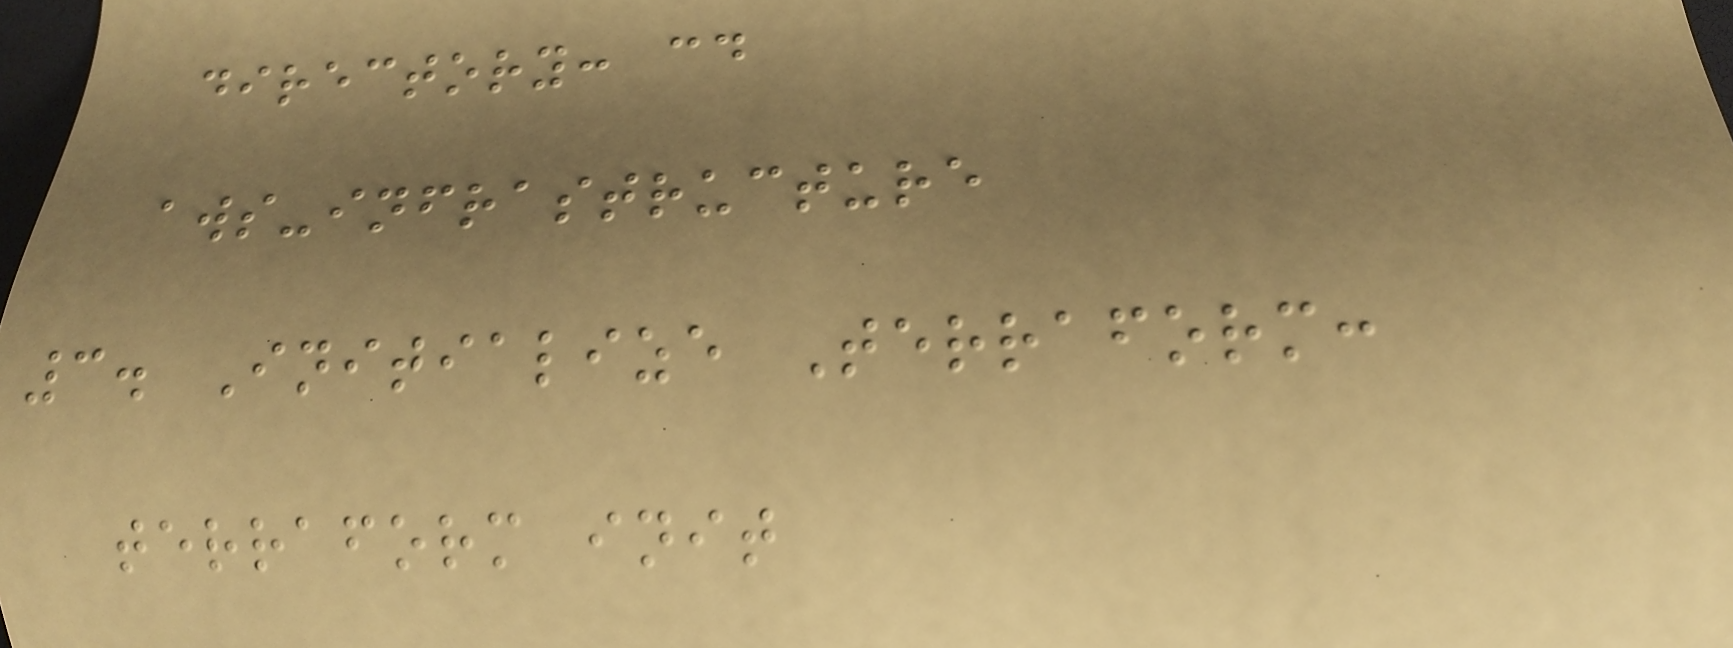directory: cd
aws-infrastructure
3. Initialize Terraform:
terraform init
